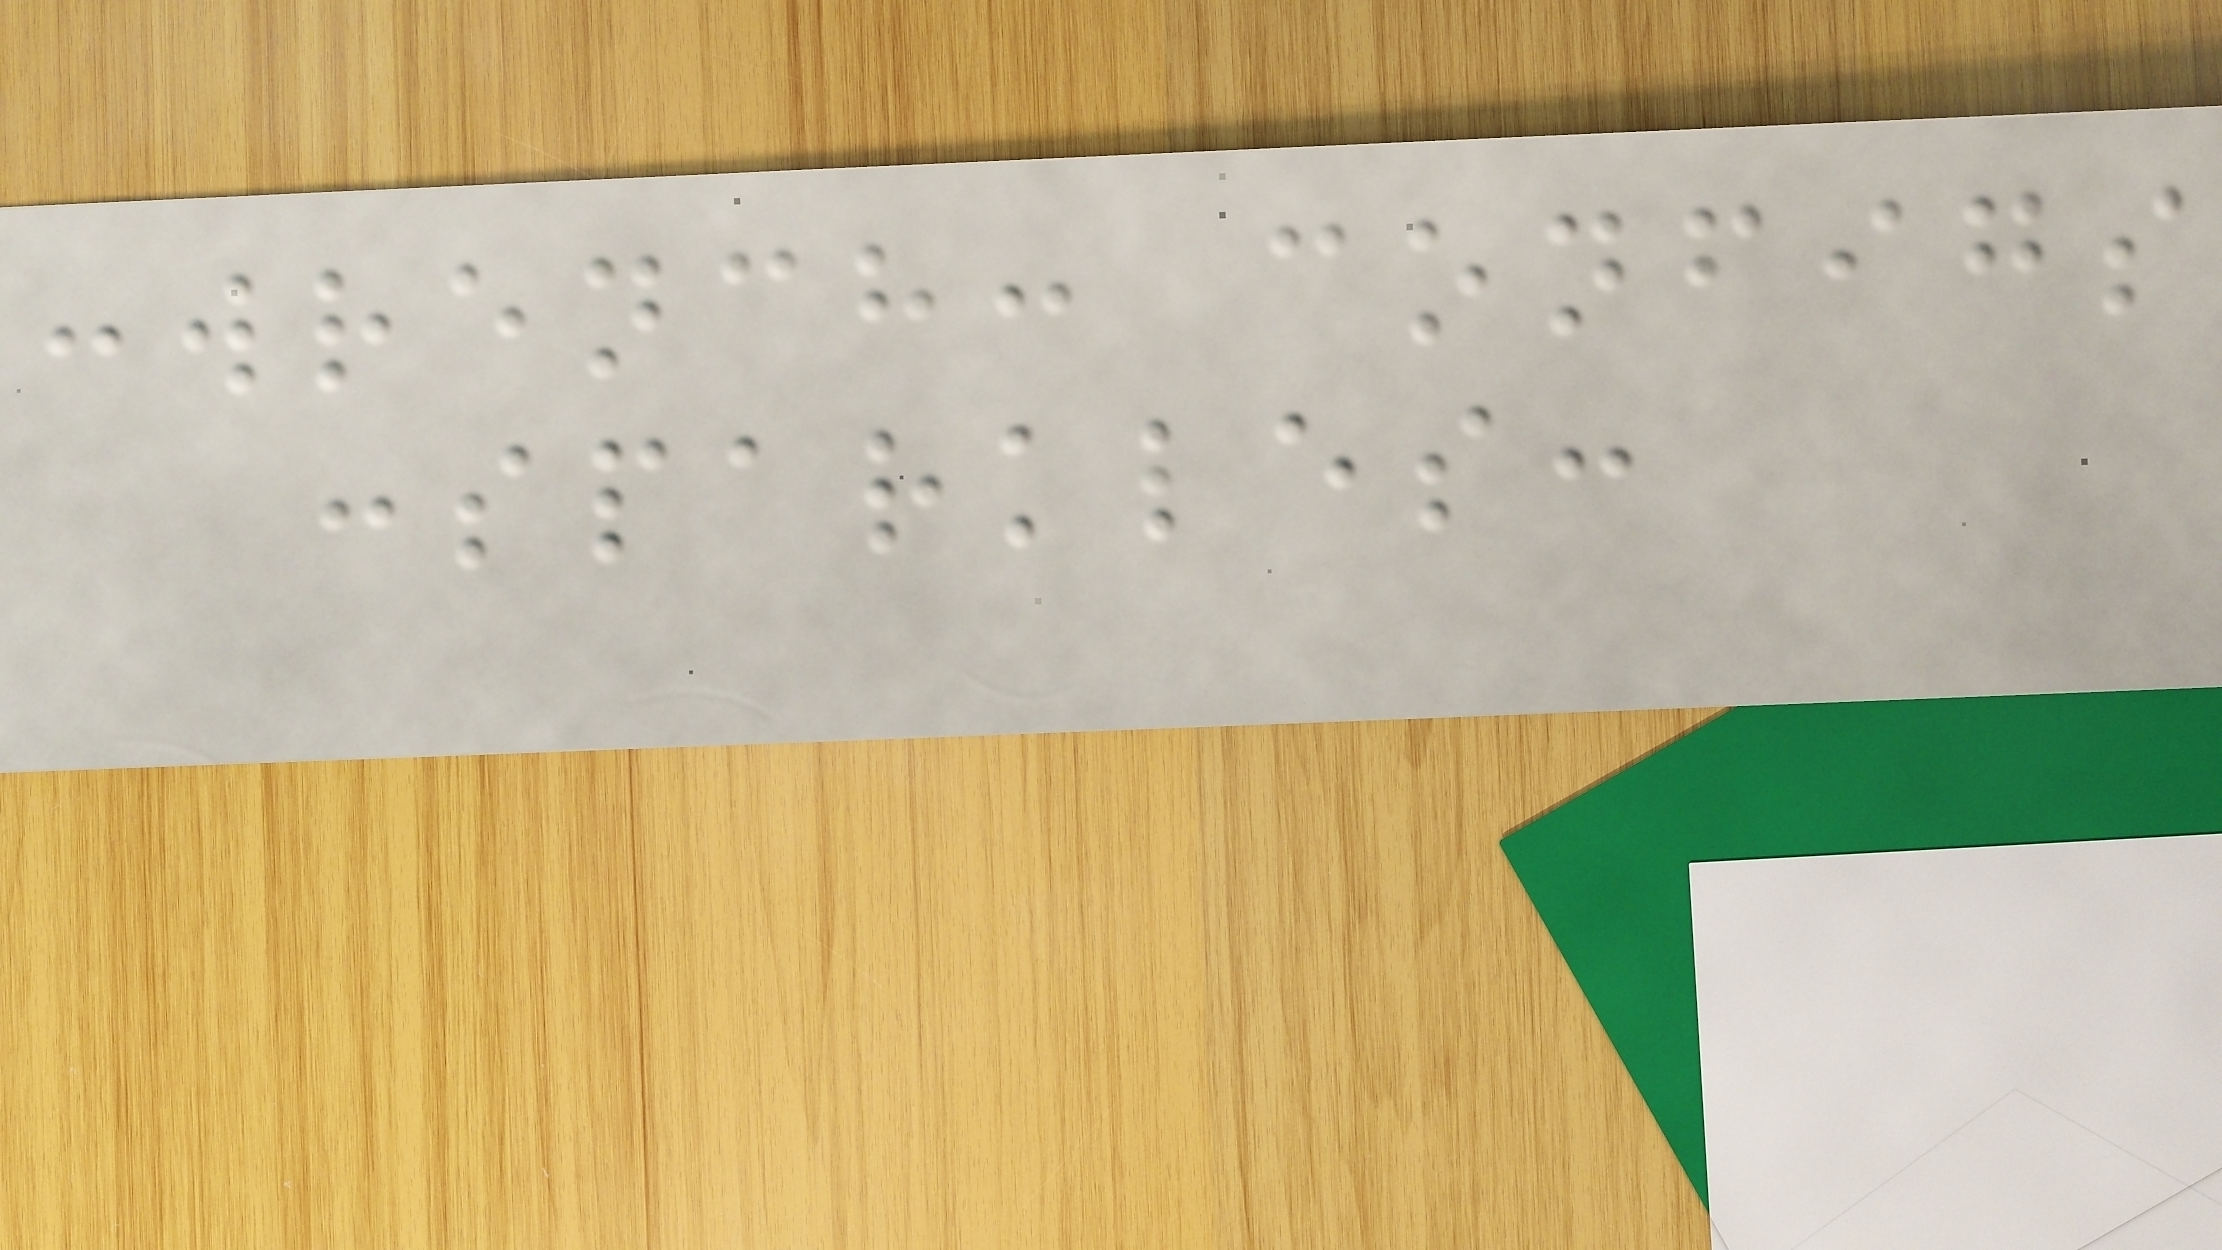:wrench: configs
:sparkles:
